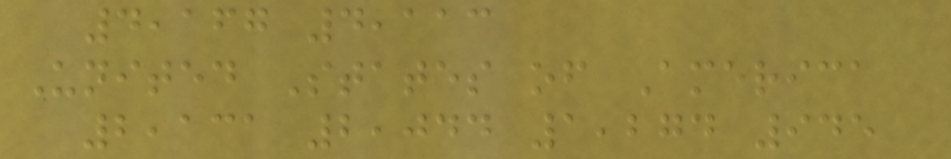4,167 4,113
United States of America
2,131 2,044 1,274 945
